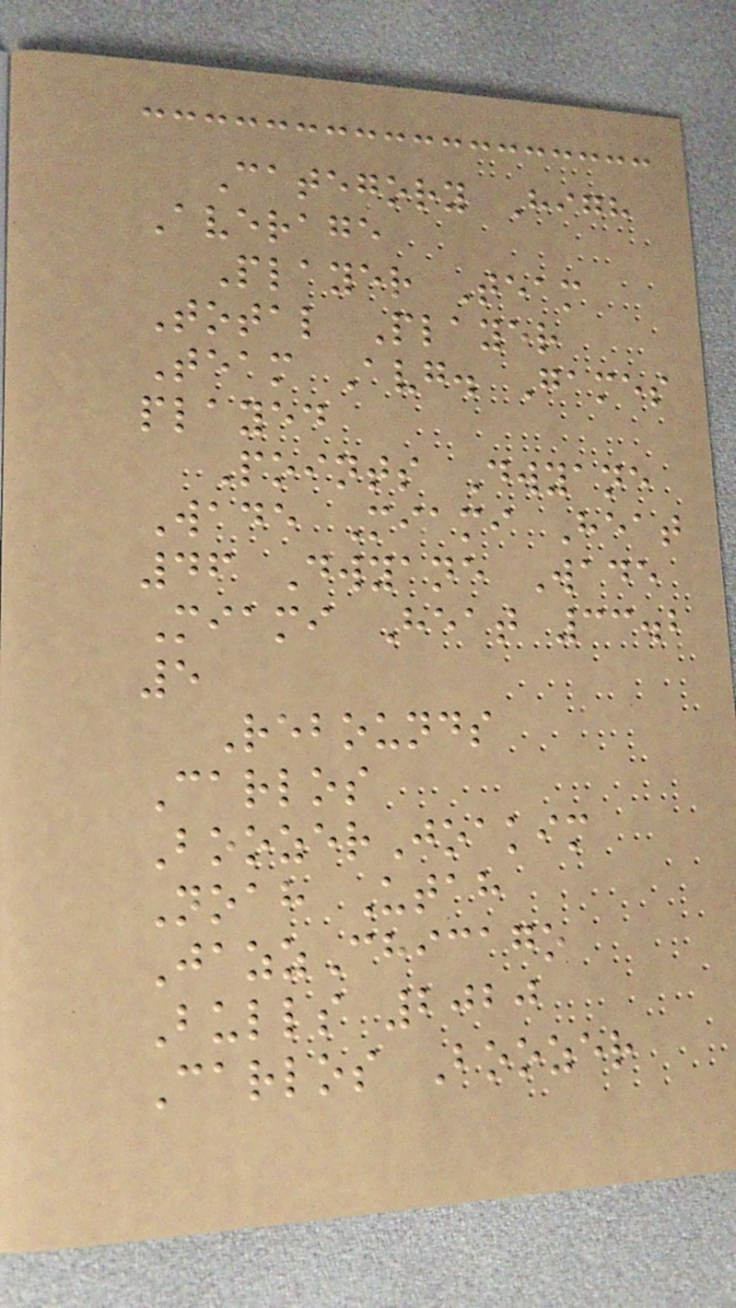Category High
Average
Player Team
Total Player
Team Avg. Games
played
Points Dwyane
Wade Miami Heat
46 Dwyane Wade
Miami Heat 33.2
5
Rebounds
Carlos
BoozerJoakim
Noah Utah
JazzChicago
Bulls 2020
Carlos Boozer
